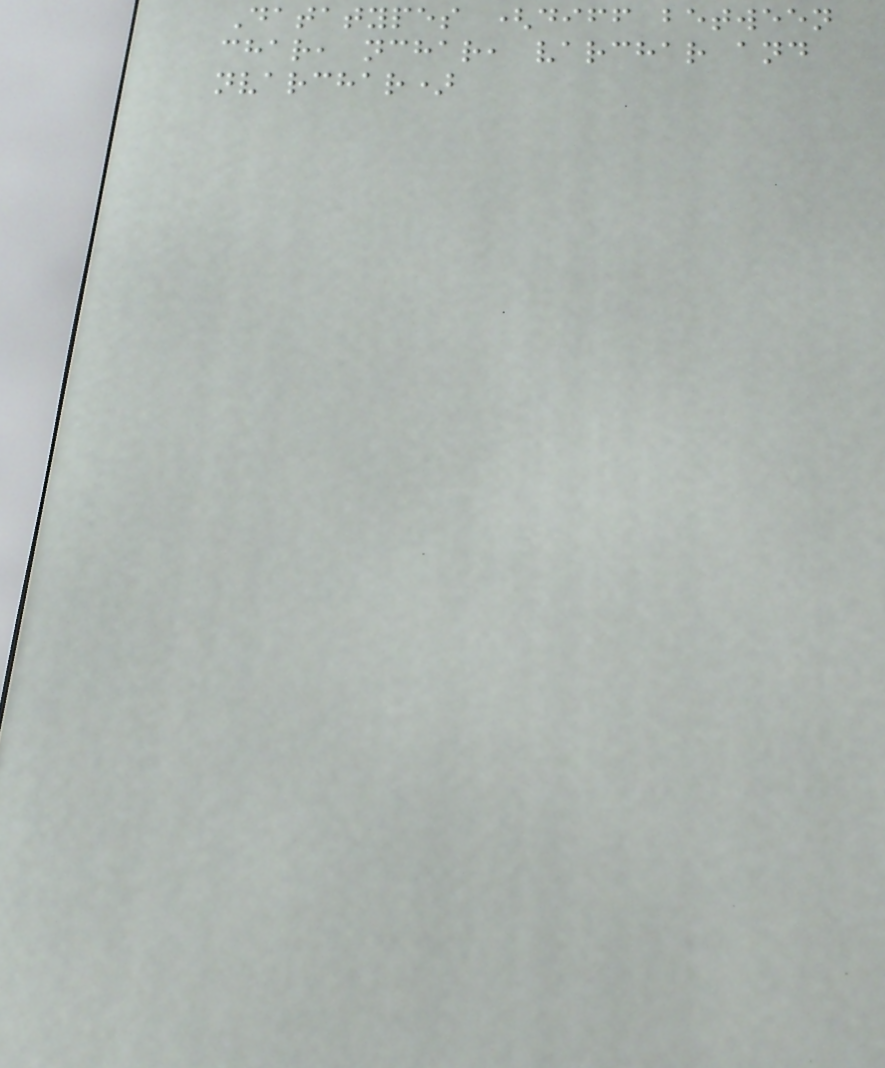Datatypes (diff between
char, nchar, varchar and
nvarchar)
